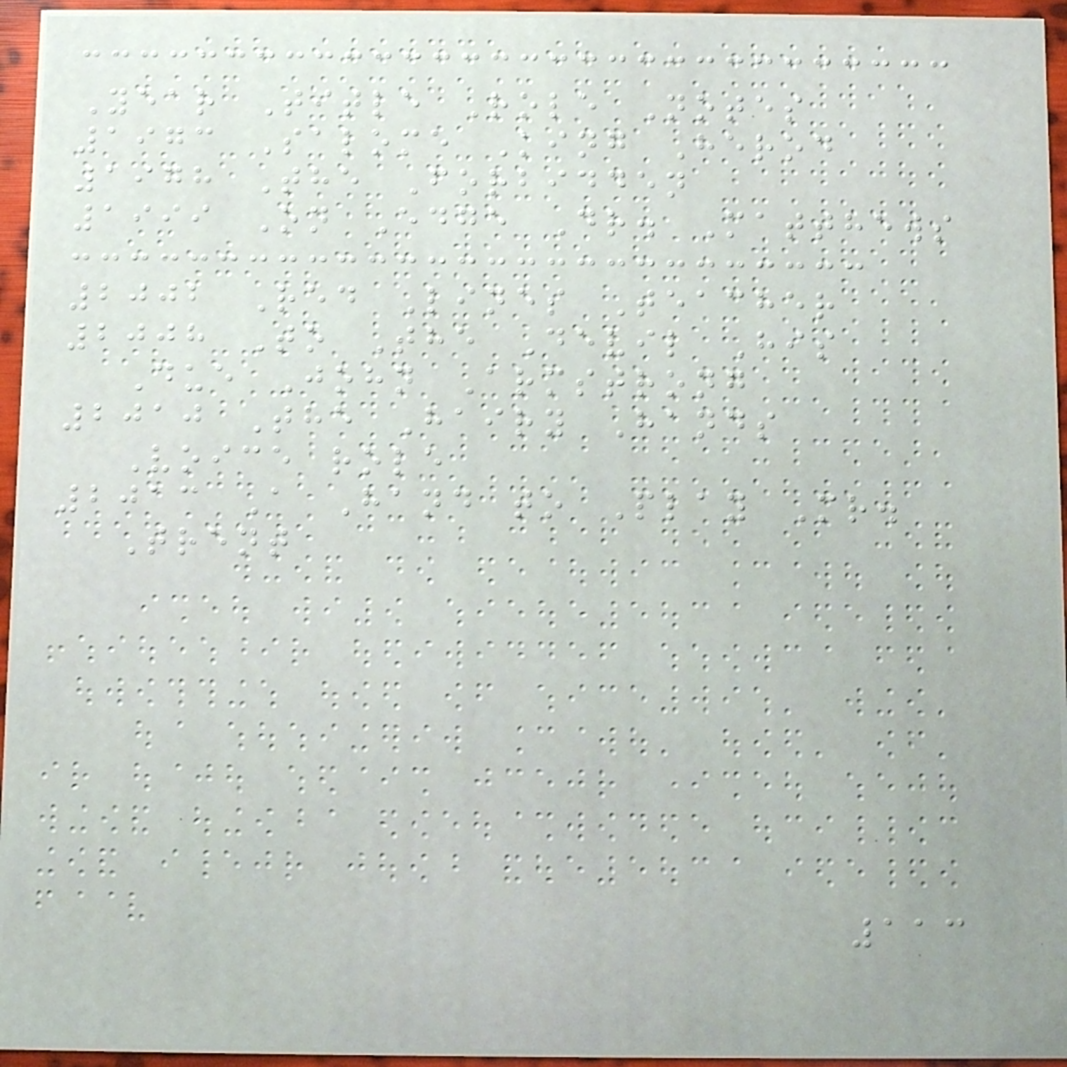Year Title Role Notes
1973 Salome King Herod
1978 The Forbidden
1999 On Edge Dr. Matthews
2002 Red Lines Teacher
2008 To The Devil His
Due John Armstrong
2010 The Hairy Hands
Voice role
2013 A Hand to Play Mr.
Trent
113
